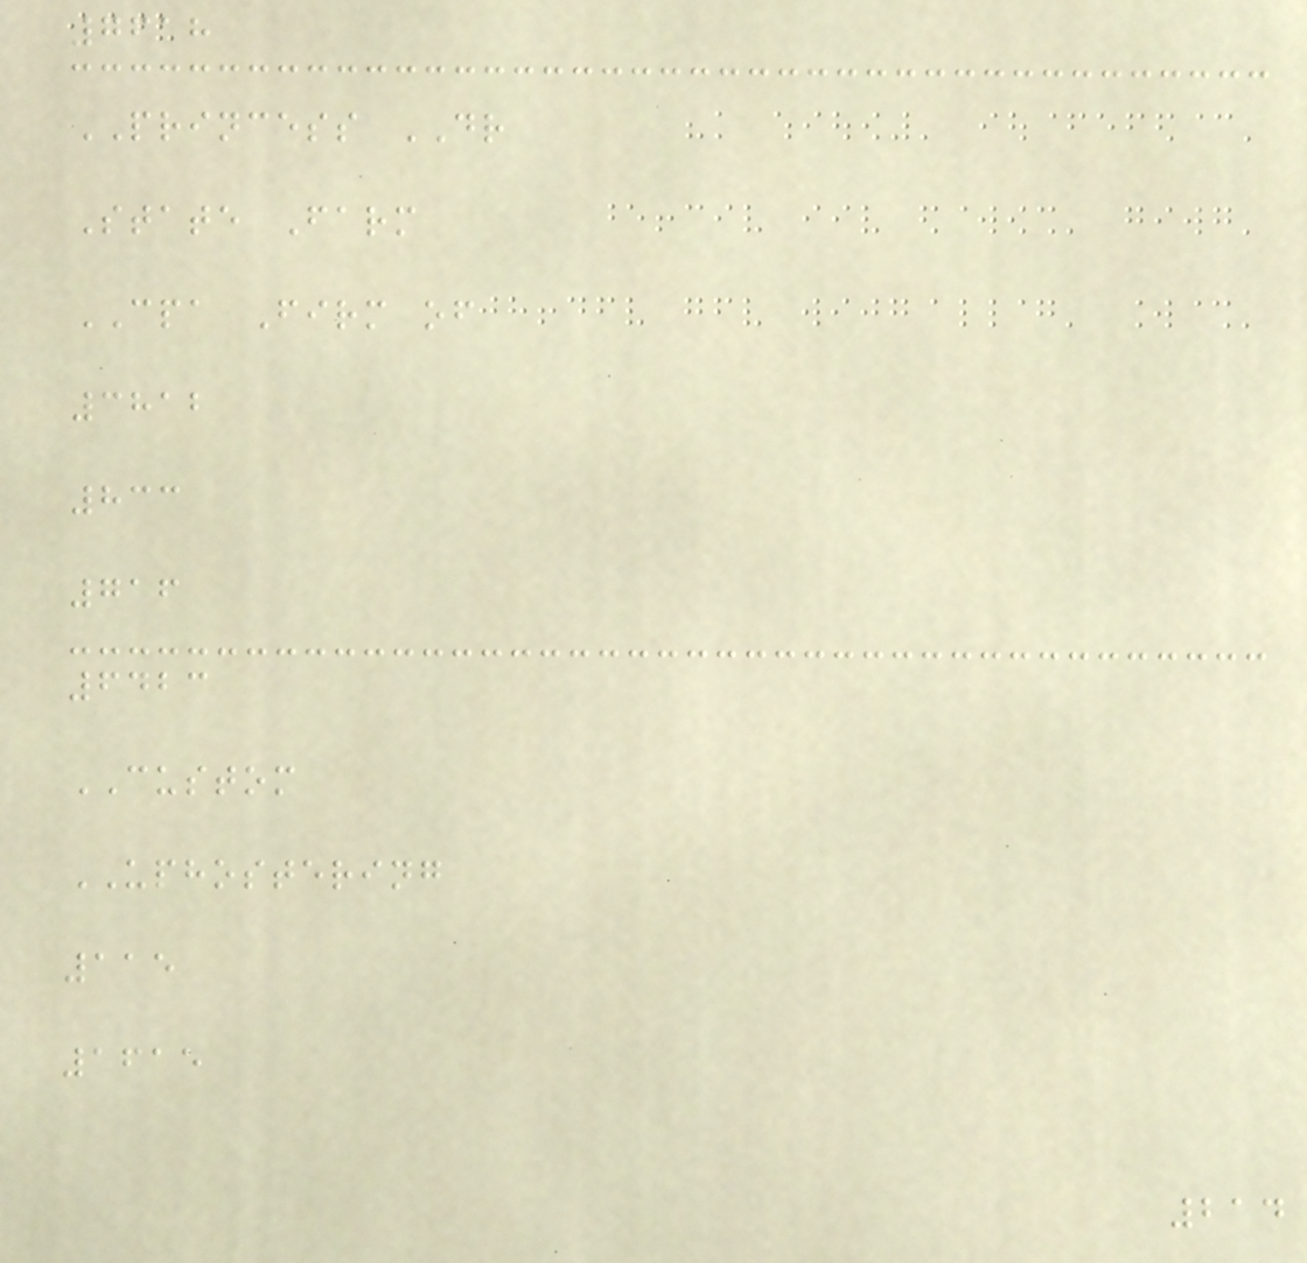7618
PRINCESS DR
State Farm
CPA Firm of
3812
833
716
6423
CUSTOM
UPHOSTERING
115
1615
214
